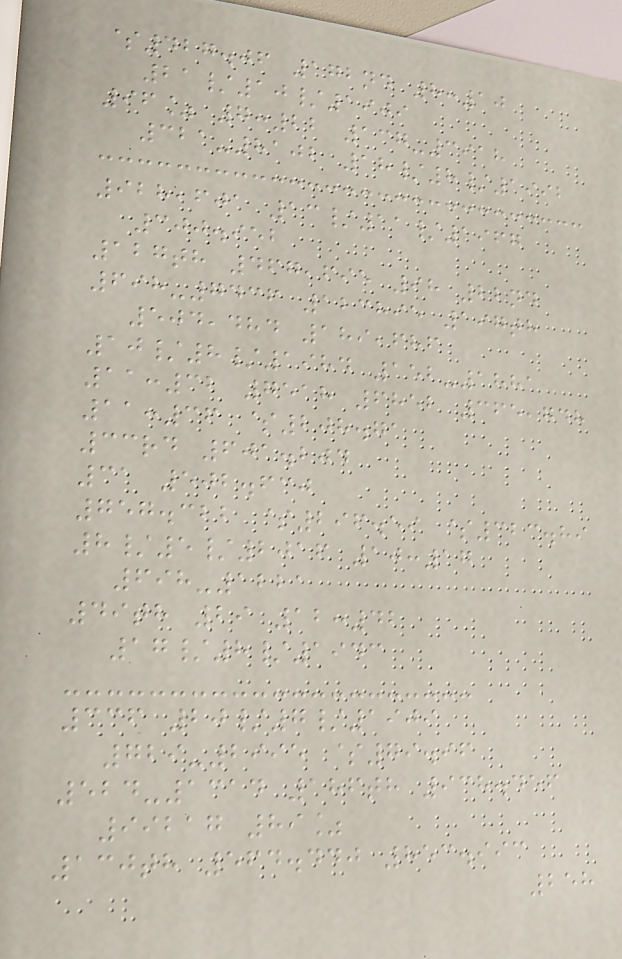$427.06 172nd 8:10
21/10/1909
96% 7:22 137-3918
321-8102 18/8/1992
928,601 13/11/1967
300.952
127th 467,695 98 22nd
698-7436 123895 197th
504,484 189,686
10/8/1984 152-1881
11:32 7518 6852 365,748
11:36 $208.71
33rd 601.204
31 502.630
757.322 $296.59 $323.89
8/5/2016 10:17
698-1221
49th 29 12:42
17/8/1943
336 20/7/1909
729-2995 $79.96
524-1314 186th 938.456
99217 89%
130th 564.440 853.993
258
